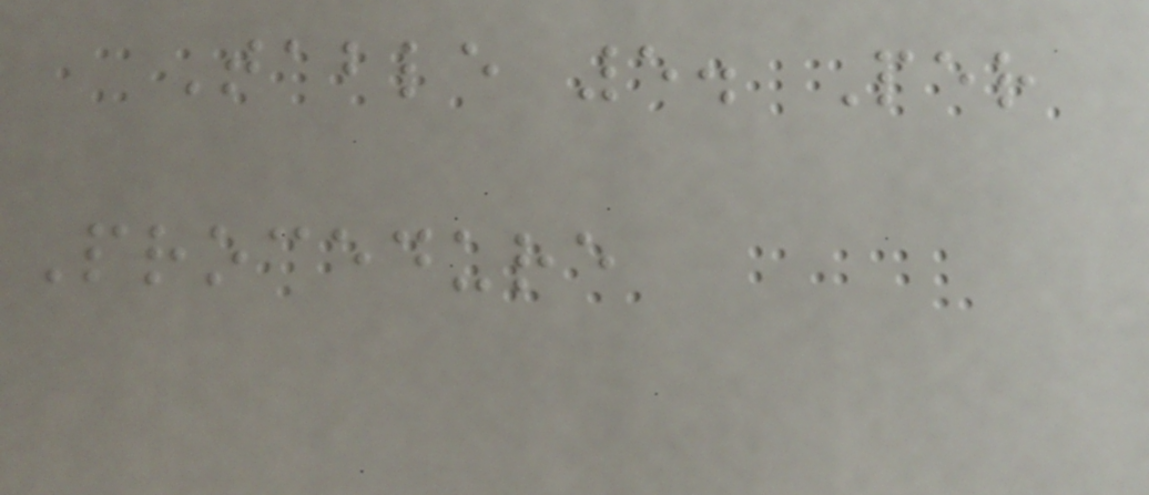Table 5. Per
Procedure
